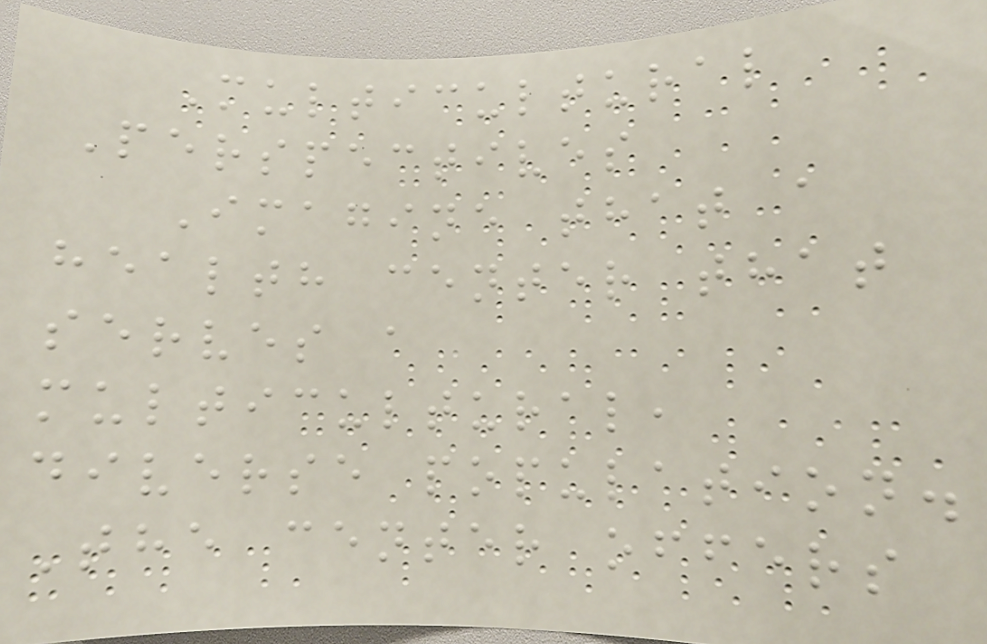Multicultural
Perspectives
Imagine that a
health center that
serves a
multicultural,
diverse population.
The center offers
